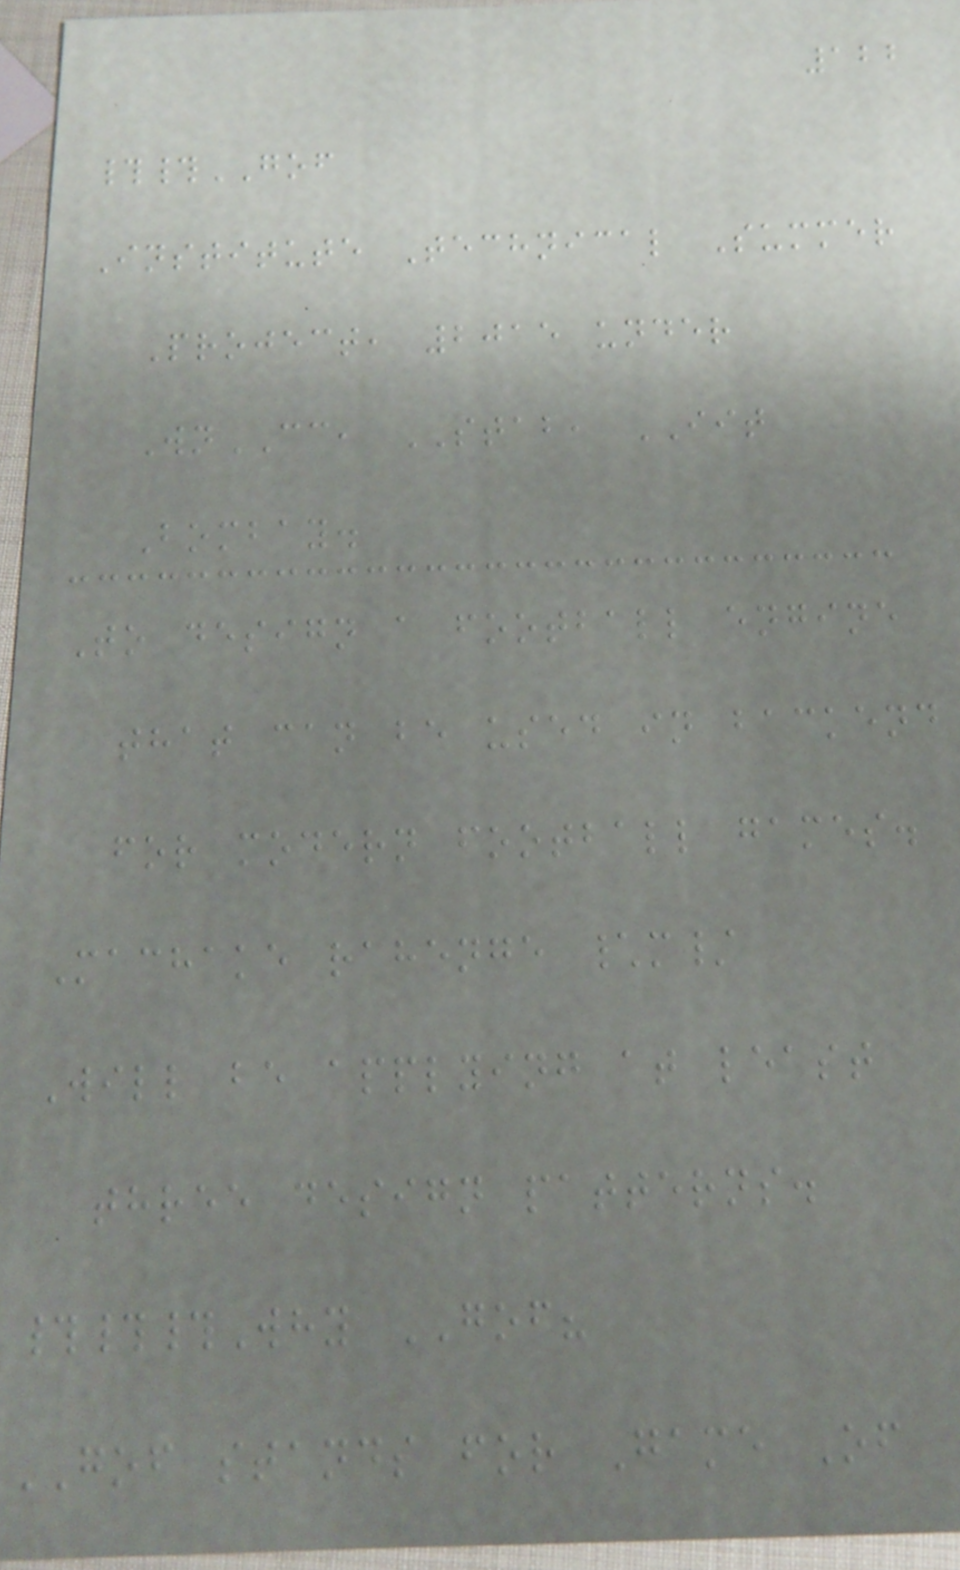122
##GOF
Institute Technical Summer
Project, 2015 under
WnCC, STAB, IIT
Bombay.
To design a football engine
that can be used in backend
for modern football games.
Machake rahenge \m/
Will be applying at least
three design patterns.
###Why GOF?
GOF stands for Game Of
